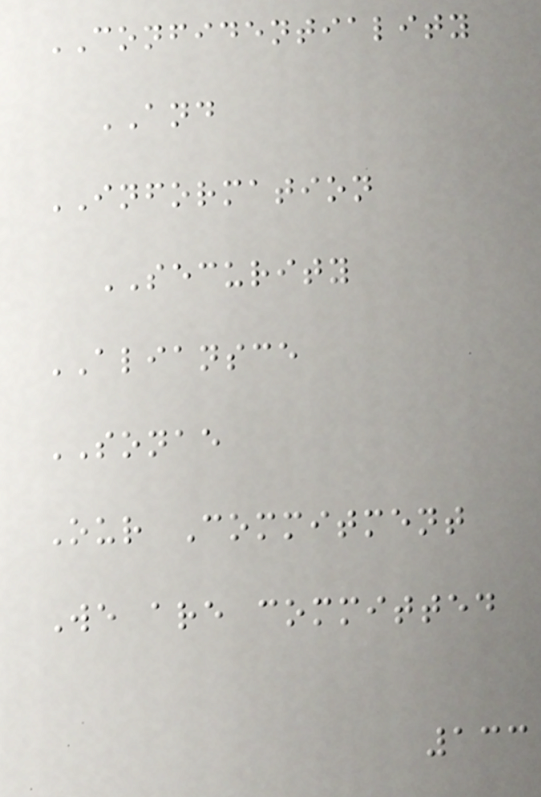CONFIDENTIALITY
AND
INFORMATION
SECURITY
ALIANSCE
SONAE
Our Commitment
We are committed
133
